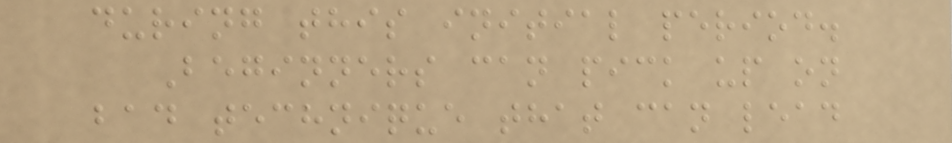during this initial period.
Beginners can pick up on
bad technique that can lead
